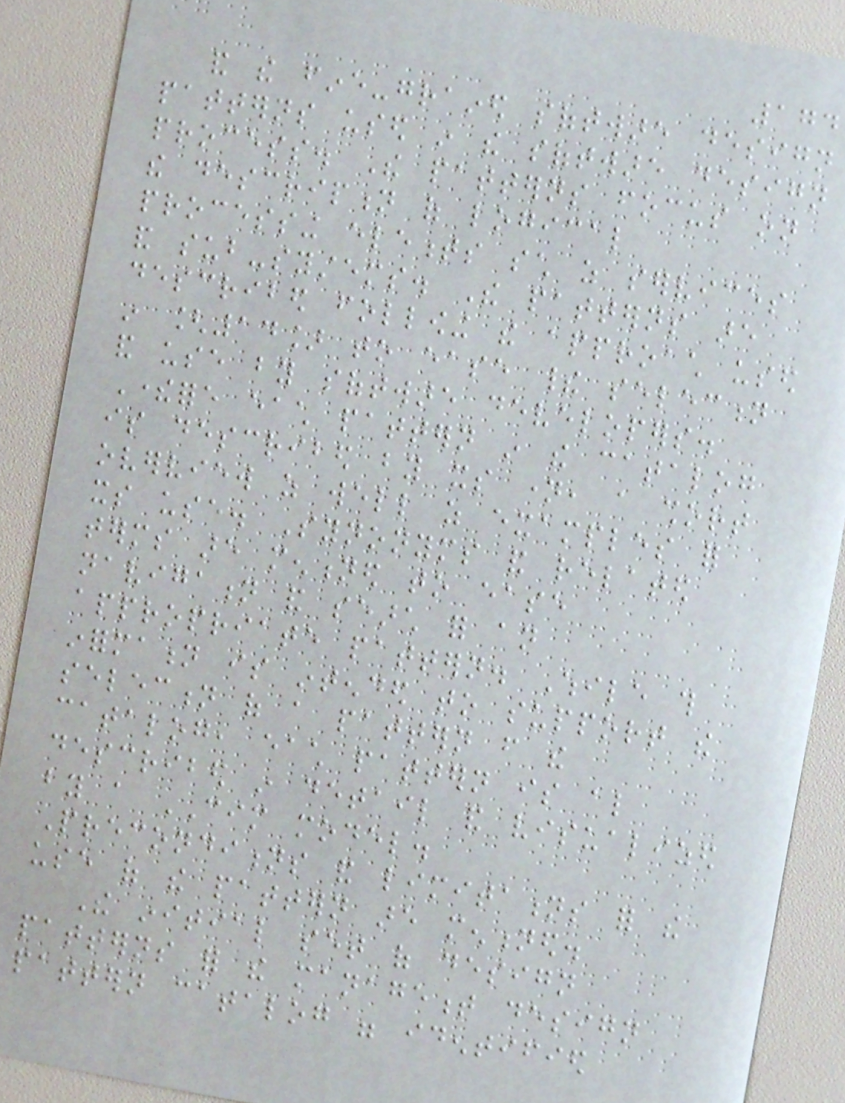174
and the fine-grained software design
patterns used in the software design
process. The patterns focus on
the description of logical
processing elements such as services
and sub-systems. The patterns are
described following the approach used
in [14] to ease their selection
and use by software developers.
Therefore each pattern in the catalog
is described by its name, a short
overview as well as examples for
its use. Synonyms and related
terms are mentioned to ease
navigation and search for an
appropriate pattern. While this
information is intended to support the
selection of a pattern from the
catalog, each pattern is also
described in detail and visualized
by a CIM model.
Preconditions and limitations for the
use of the pattern are mentioned.
The initial set of design
patterns for the management design
pattern catalog were identified
